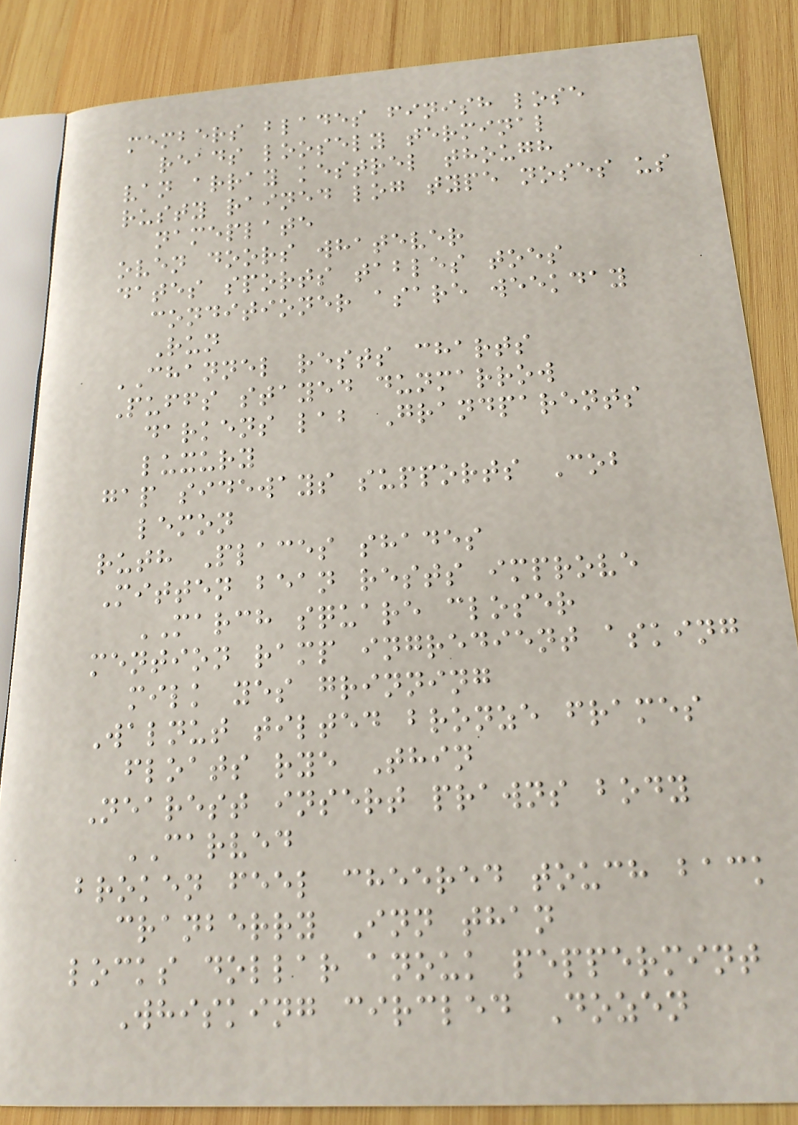members blades finish lose
reads loosely terminal
van array kestrel though
rusty rained log type noses us
nameplate
oven doors whatever
dates sports tables toes
conditioner asare weekday
Run
CHANNEL rests charts
Puffs stayed dunmarrow
darkens lab Grandparents
luxury
gap sideways supports Cob
lemon
ruth Places shades
Mitten bean rests improve
MARCH square closer
mention ramp ingredient asking
milk yes grinning
Walnut tilted bronze frames
floats rye Thin
Nearest insert prawns body
CARVED
broken feel cheered touch back
cranberry Inn than
locks dollar anouk peppermint
Whisking circled Dozen
